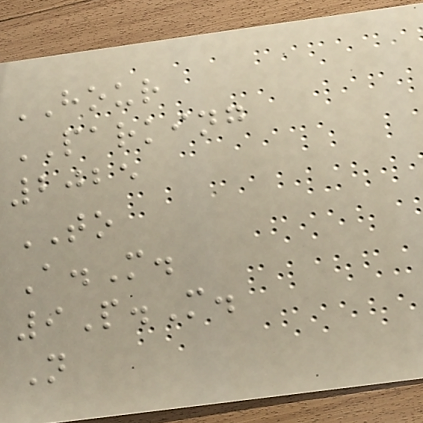HOUR
PARKING
2025
TO
A.M.
9P.M.
N
